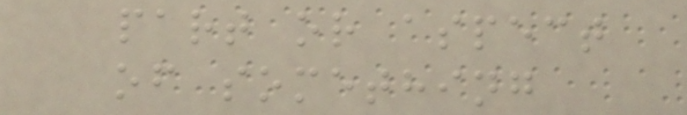part or aspect
of something
